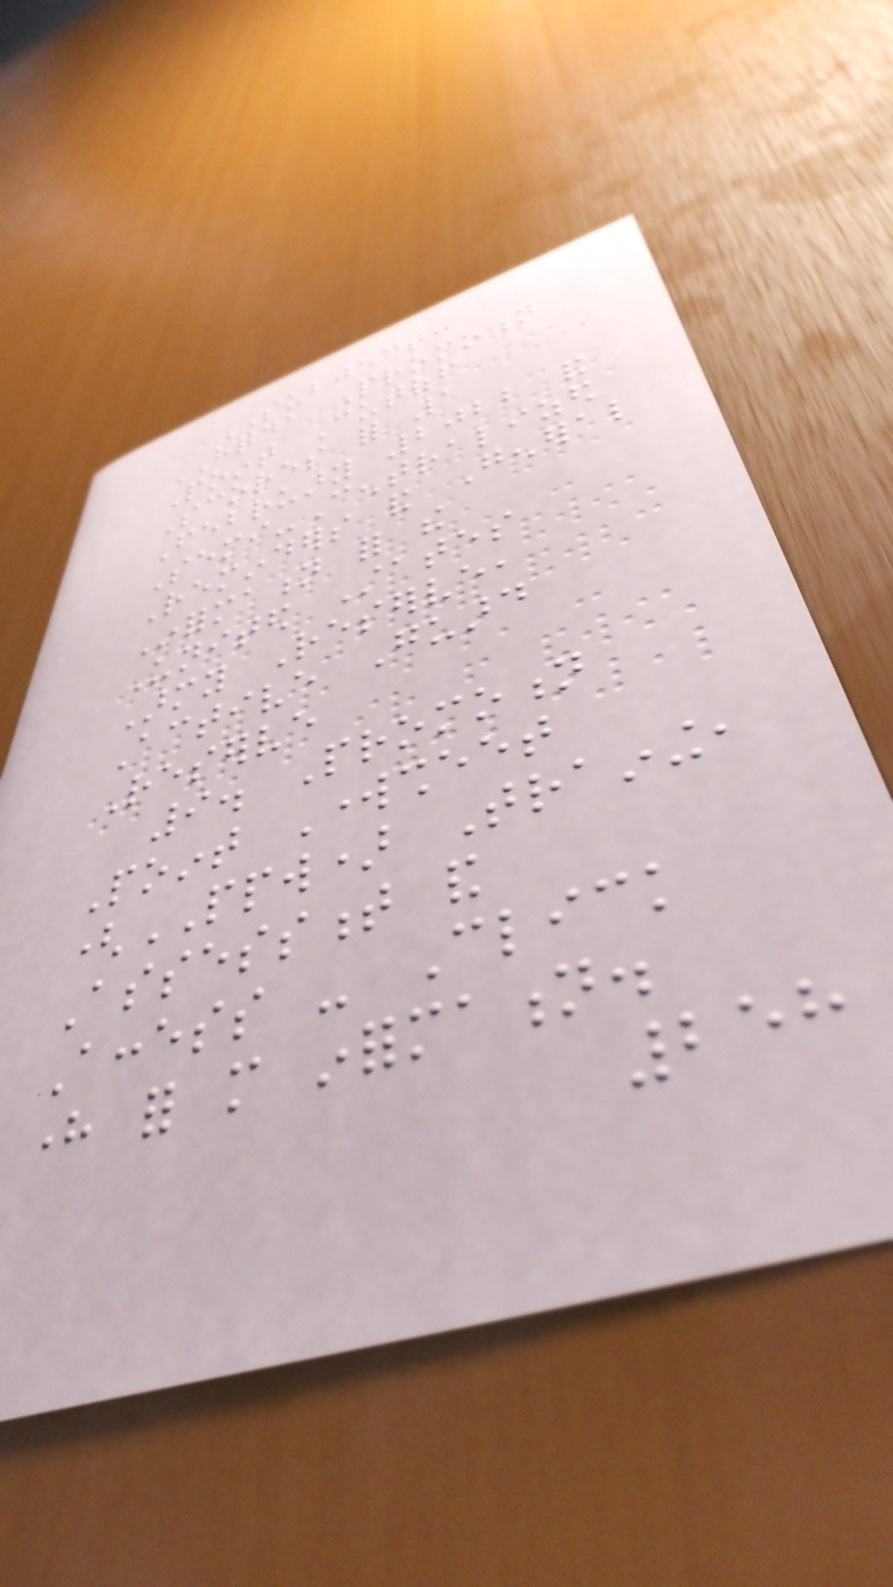SUBJECT:
HQDA Promotion
Point Cutoff
Scores for 1
February 2022 and
Semi-Centralized
Reminders and General
Information for the
United States
Army Reserve,
Active Guard
Reserve
9. Promotion
Point Worksheet
(PPW) Training,
Assessment and
Access - Click
here for more information.
258
